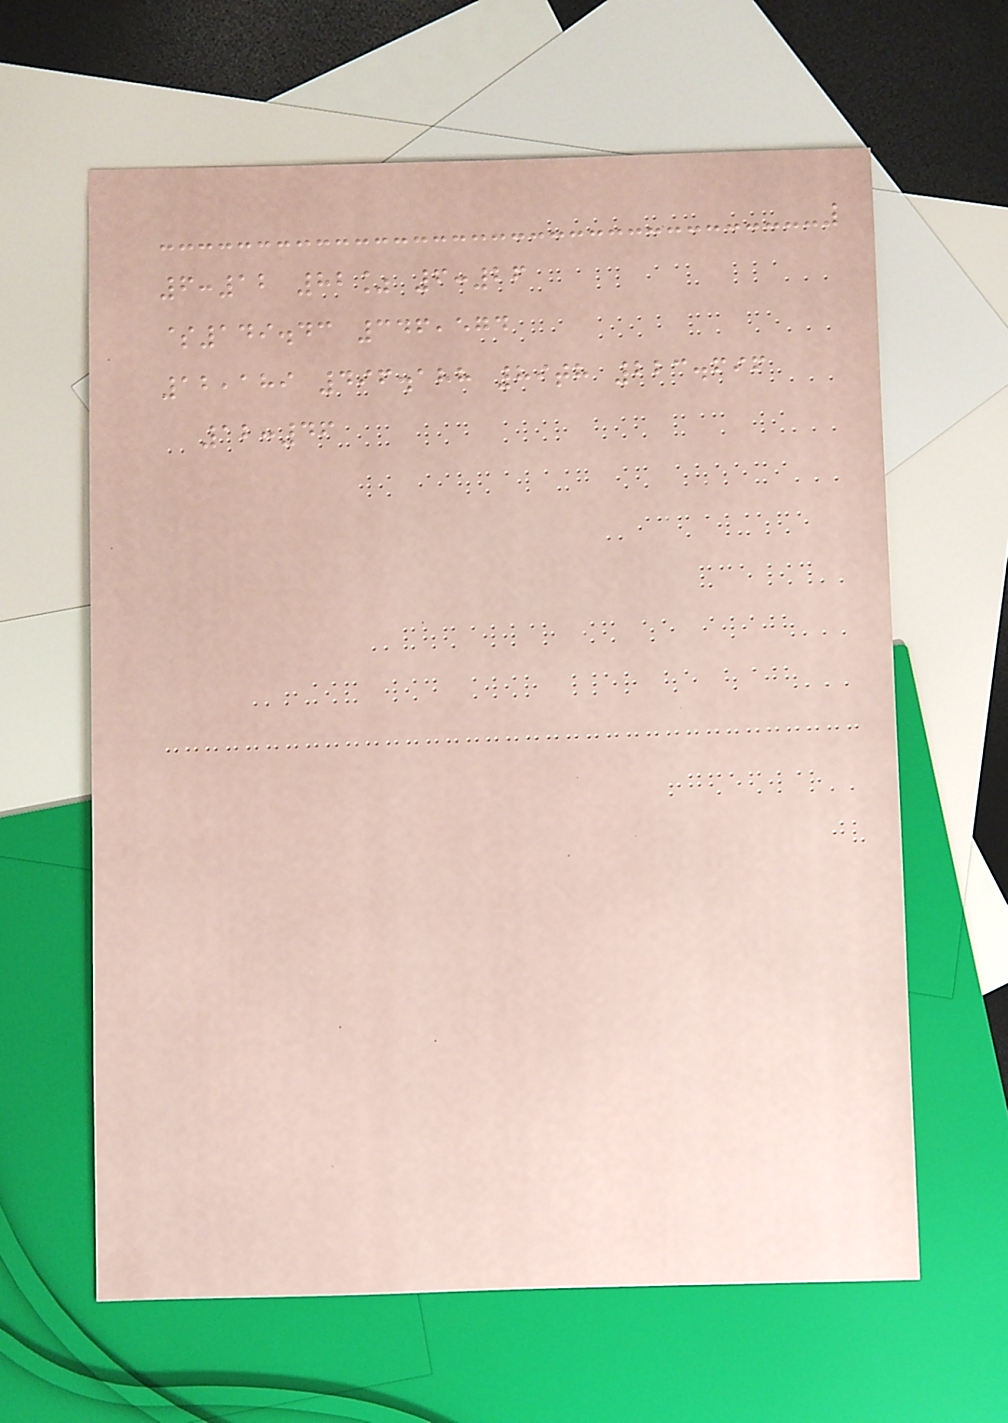6:12 82% 6:26
$149.43 346,574
12,189 496.188 89th 223.696
12:46
